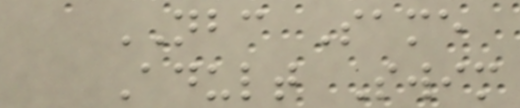NBC Same
Adult Swim
